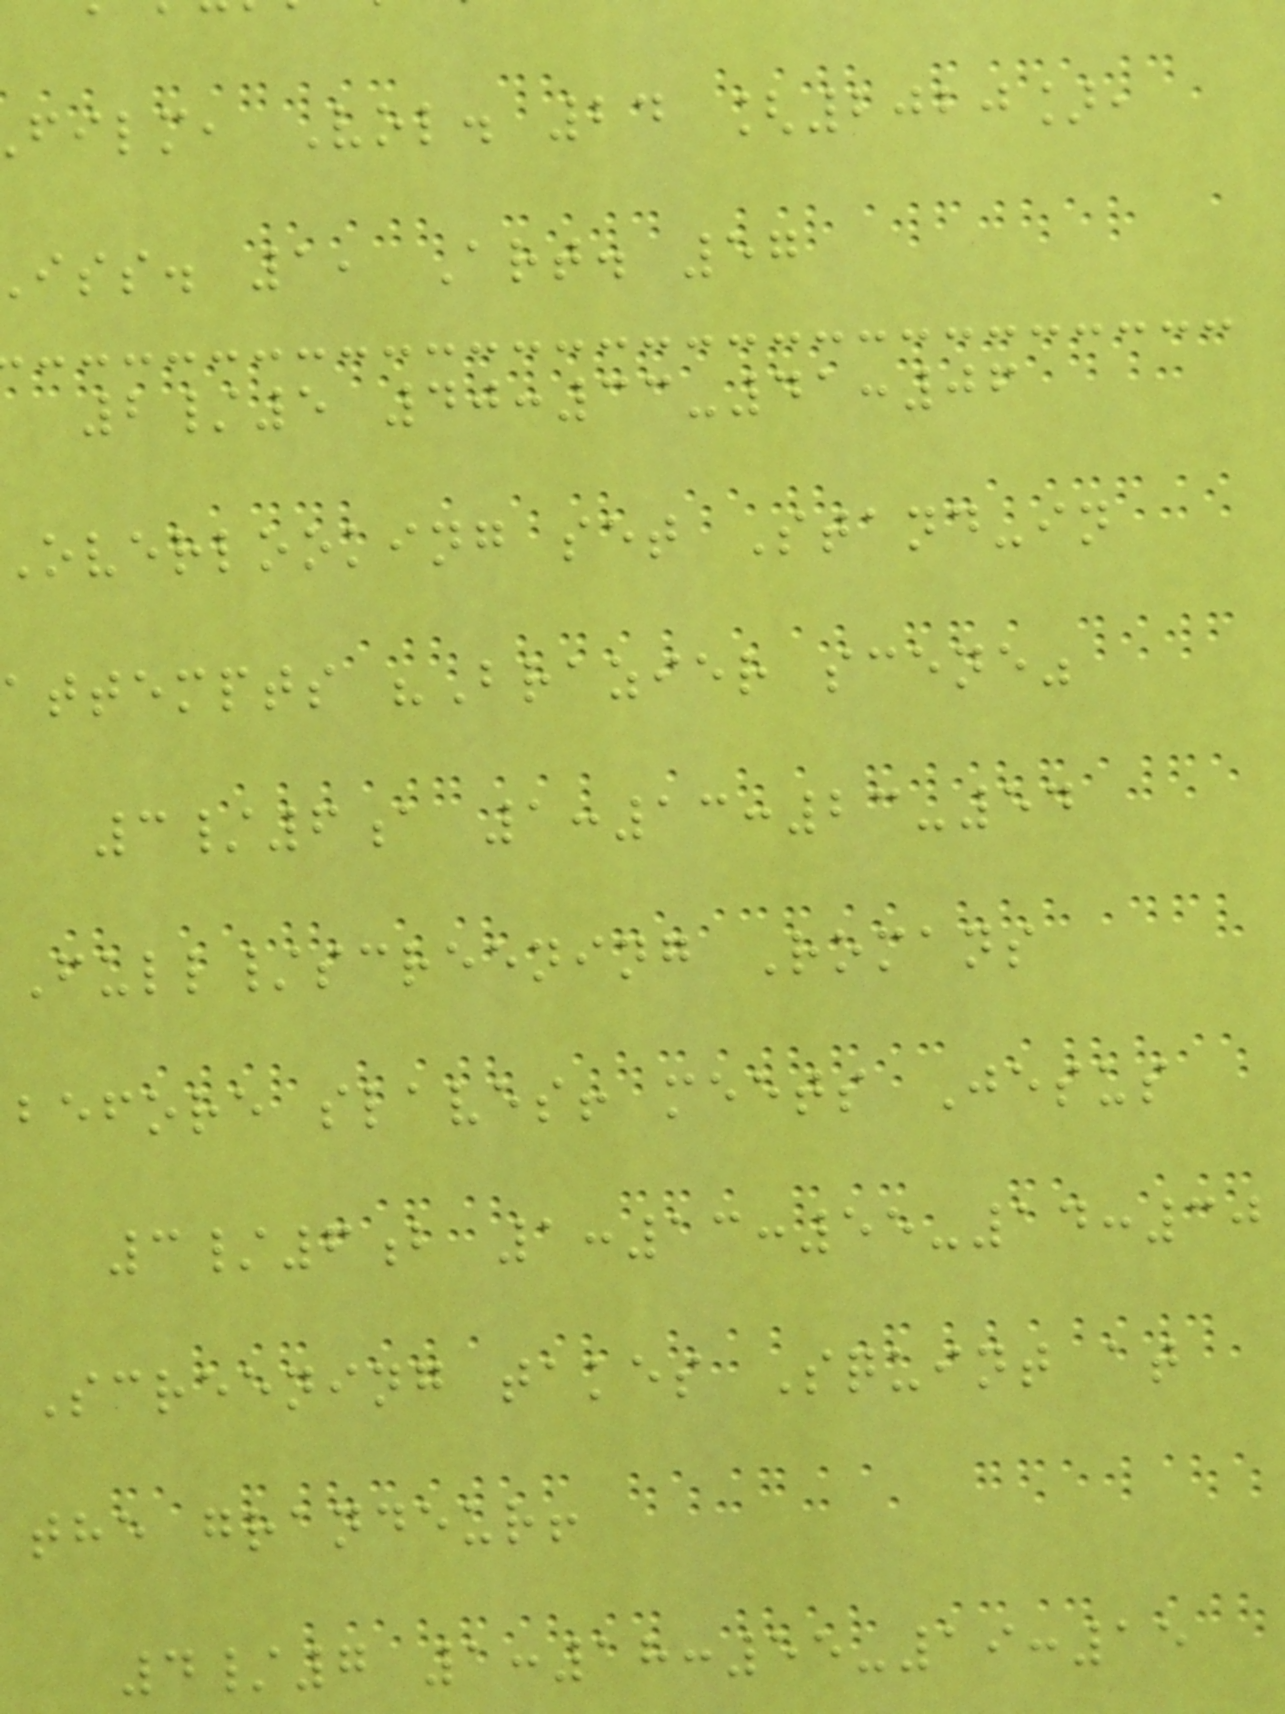film, Vol. 24 [2020],
iss. 1, Art. 57
2/5 40:33-41:06
overlooking set Stand-in
attempts "Brazier scene"
3/6a 1:13:23-54
Full/screening Romans
before slaves! meets Jesus
3/6b 1:13:55-14:30
Screening takes Squint at
the grandeur!
4/7 1:18:55-19:15
